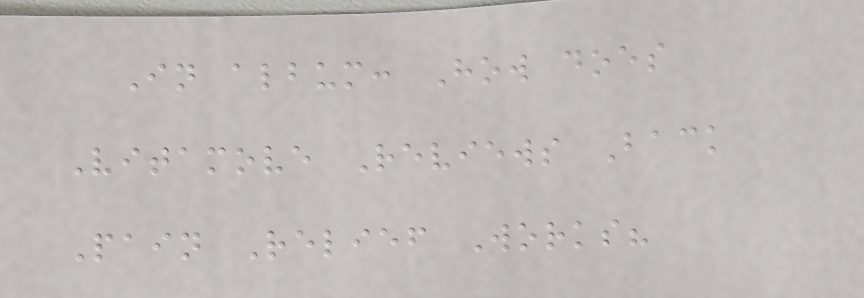In album: How does
Vitamove Reviews Back
Pain Relief Works?
